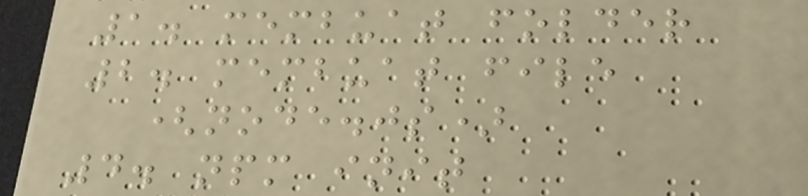1. membuat folder
2. membuat file
(node.js)
4. npm init
